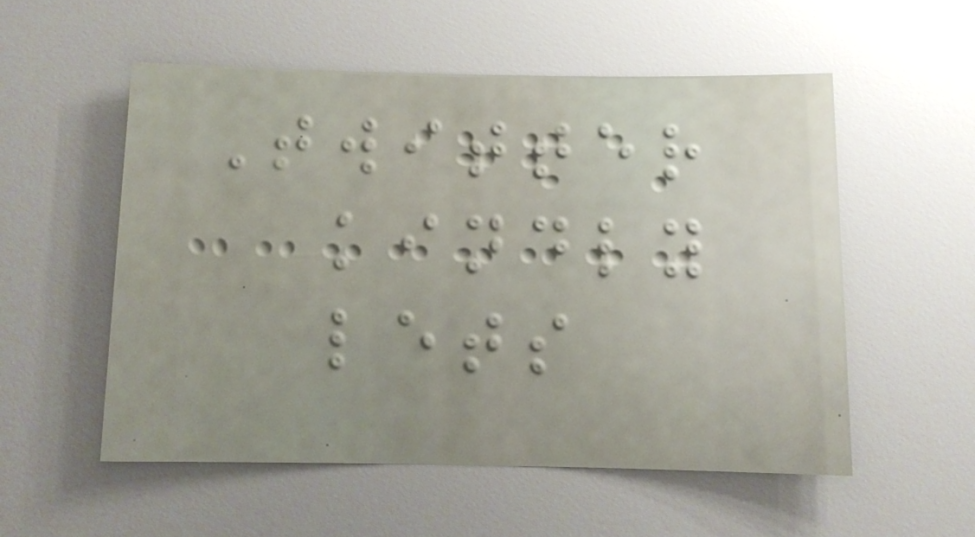Twitter
kindly
lets
